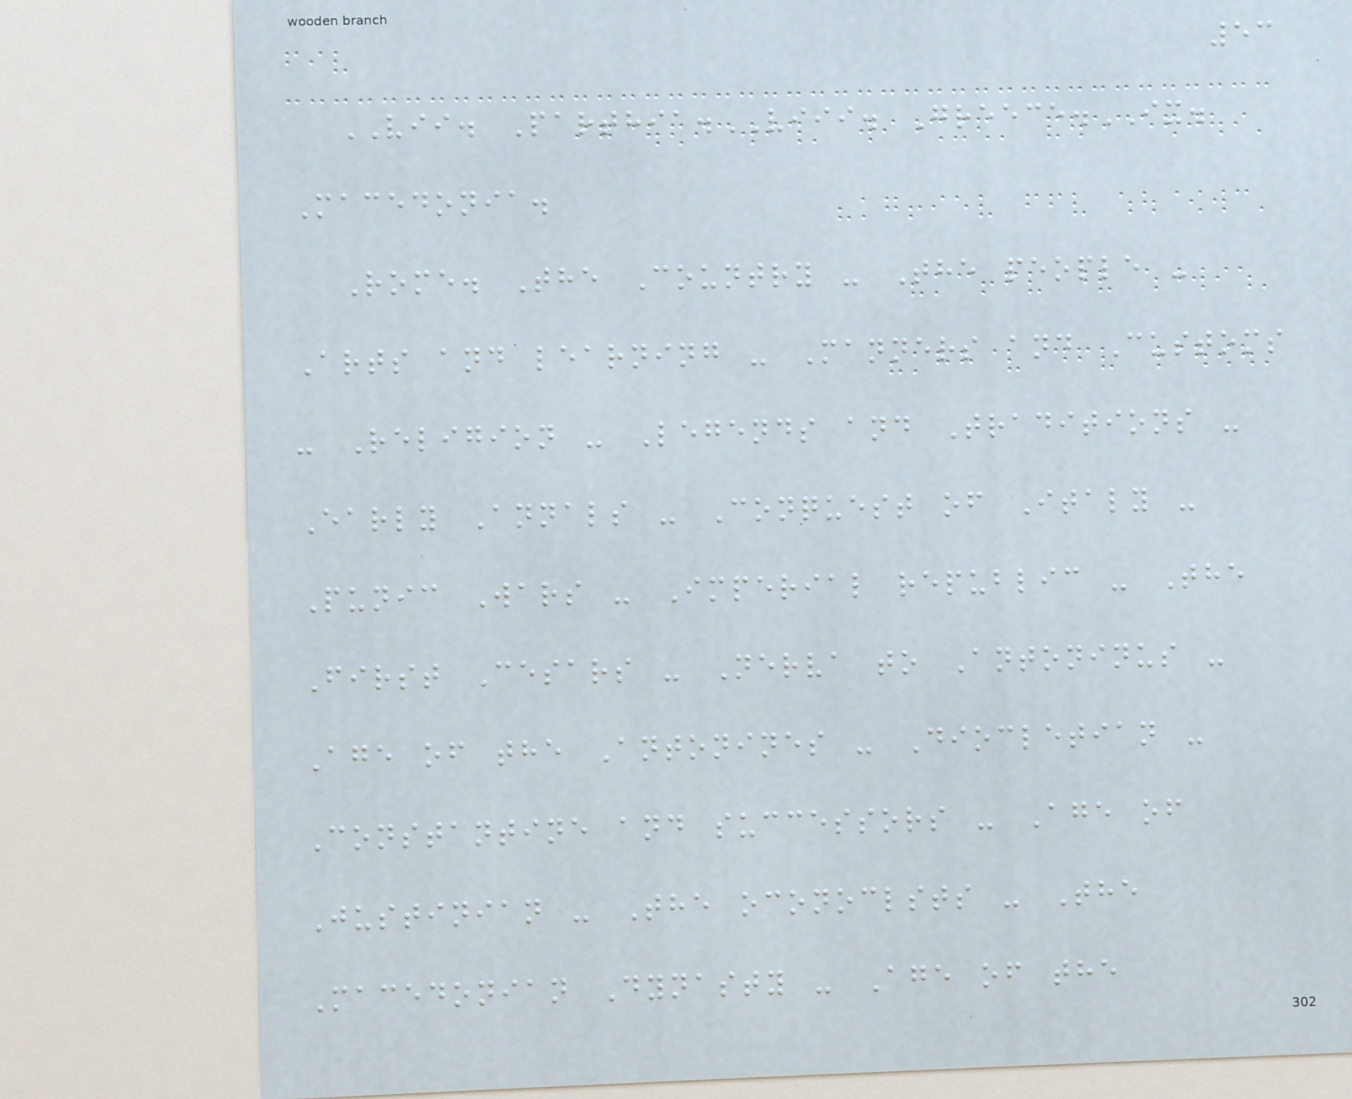53
VII. Parthia.VIII. Greece.IX.
Macedonia.
Rome. The Country - The people -
Arts and learning - Manners and Customs
- Religion - Legends and Traditions -
Early Annals - Conquest of Italy -
Punic Wars - Imperial republic - The
First Cesars - Nerva to Antoninus -
Age of the Antonines - Diocletian -
Constantine and successors - Age of
Justinian - The oconoclsts - The
Macedonian Dynasty - Age of the
